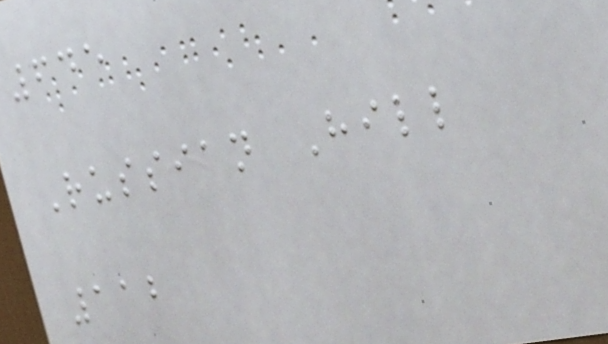645
Russian Hill
112
